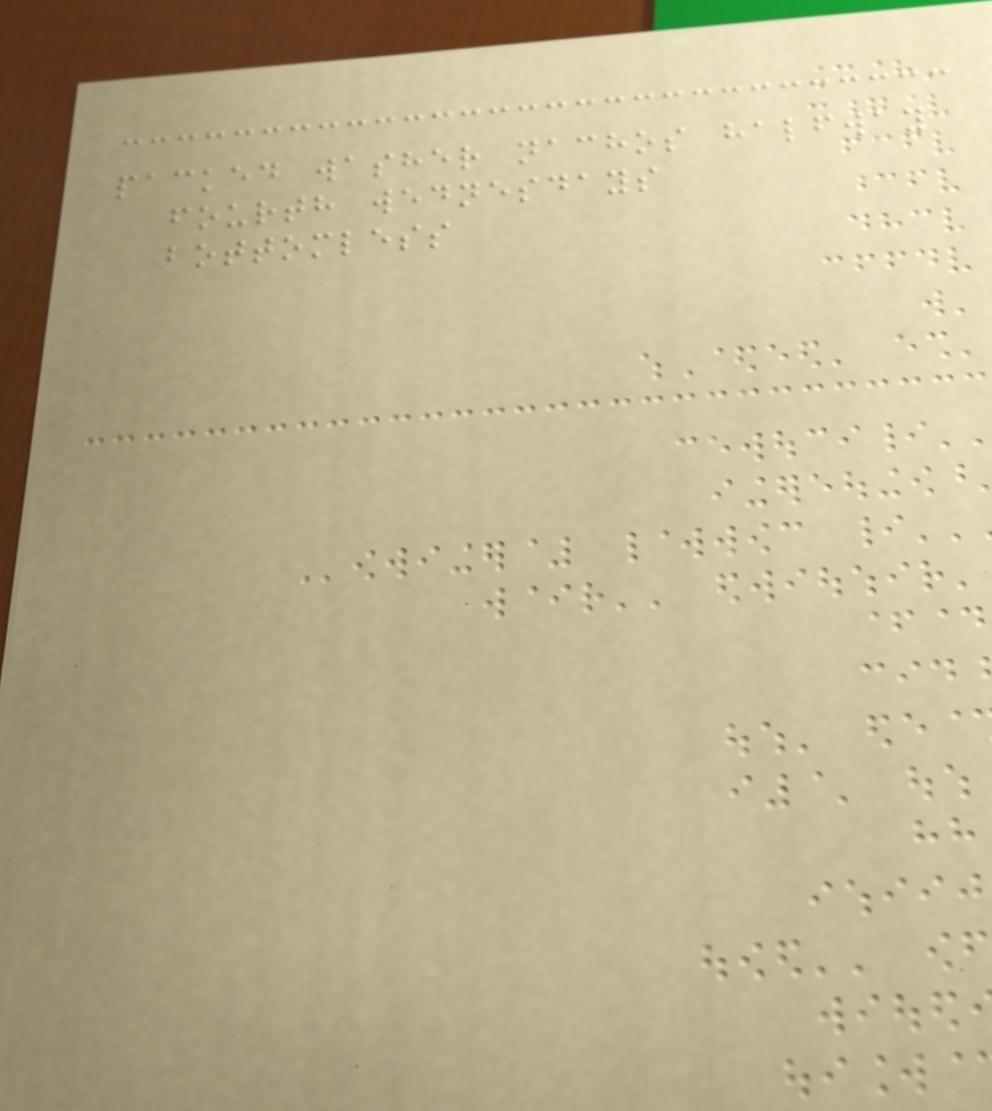packed washer nachos halfway
fourth wednesdays
bottomless
